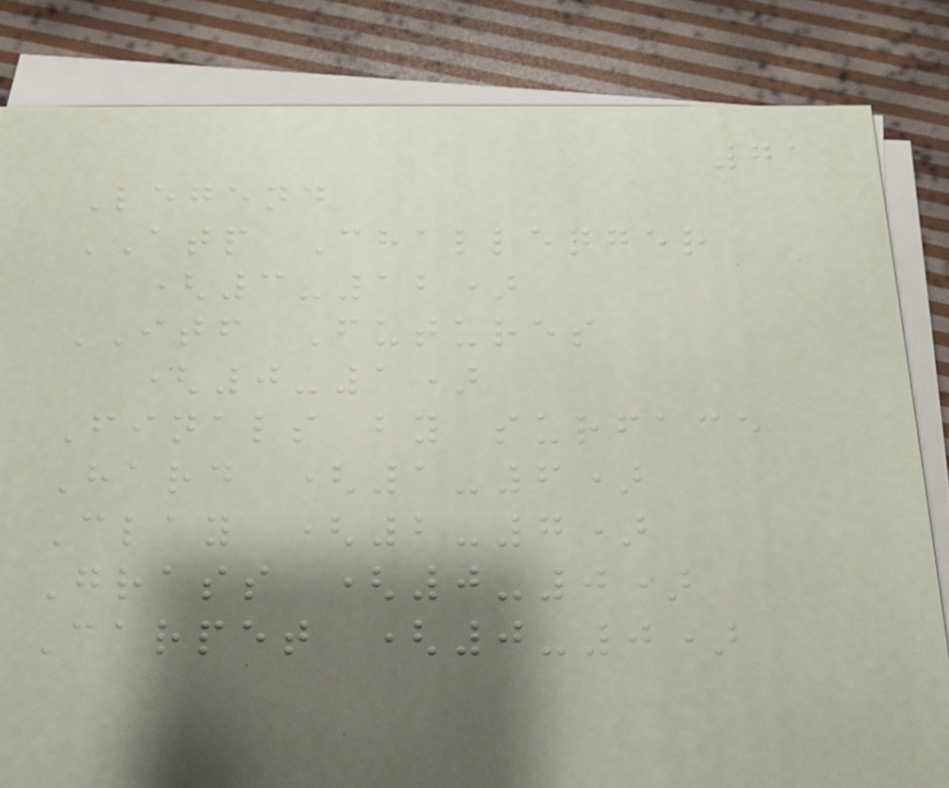71
Legend
ATP Challenger
(3-12)
ITF Futures
(0-1)
Finals by surface
Hard (1-6)
Clay (2-7)
Grass (0-0)
Carpet (0-0)
